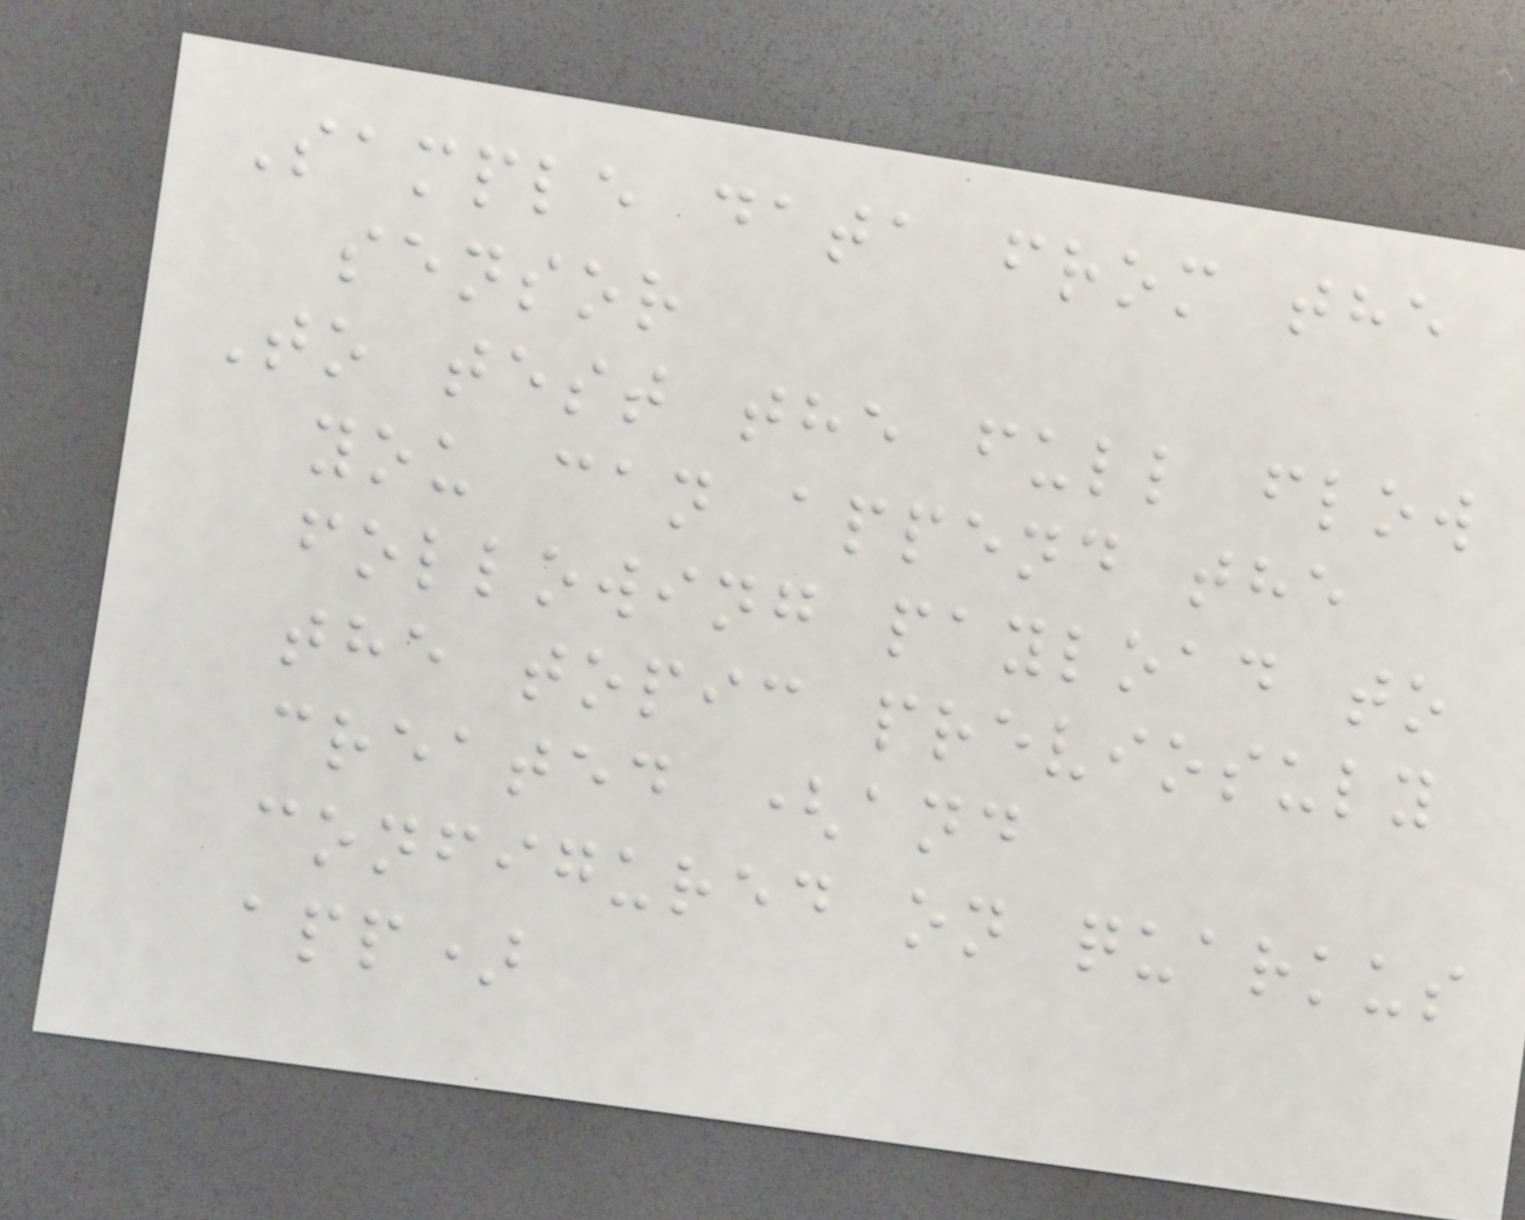Sample data from the
sensor
To test the full flow
you can append the
following payload to
the topic previosuly
created (and
configured on quarkus
app)
